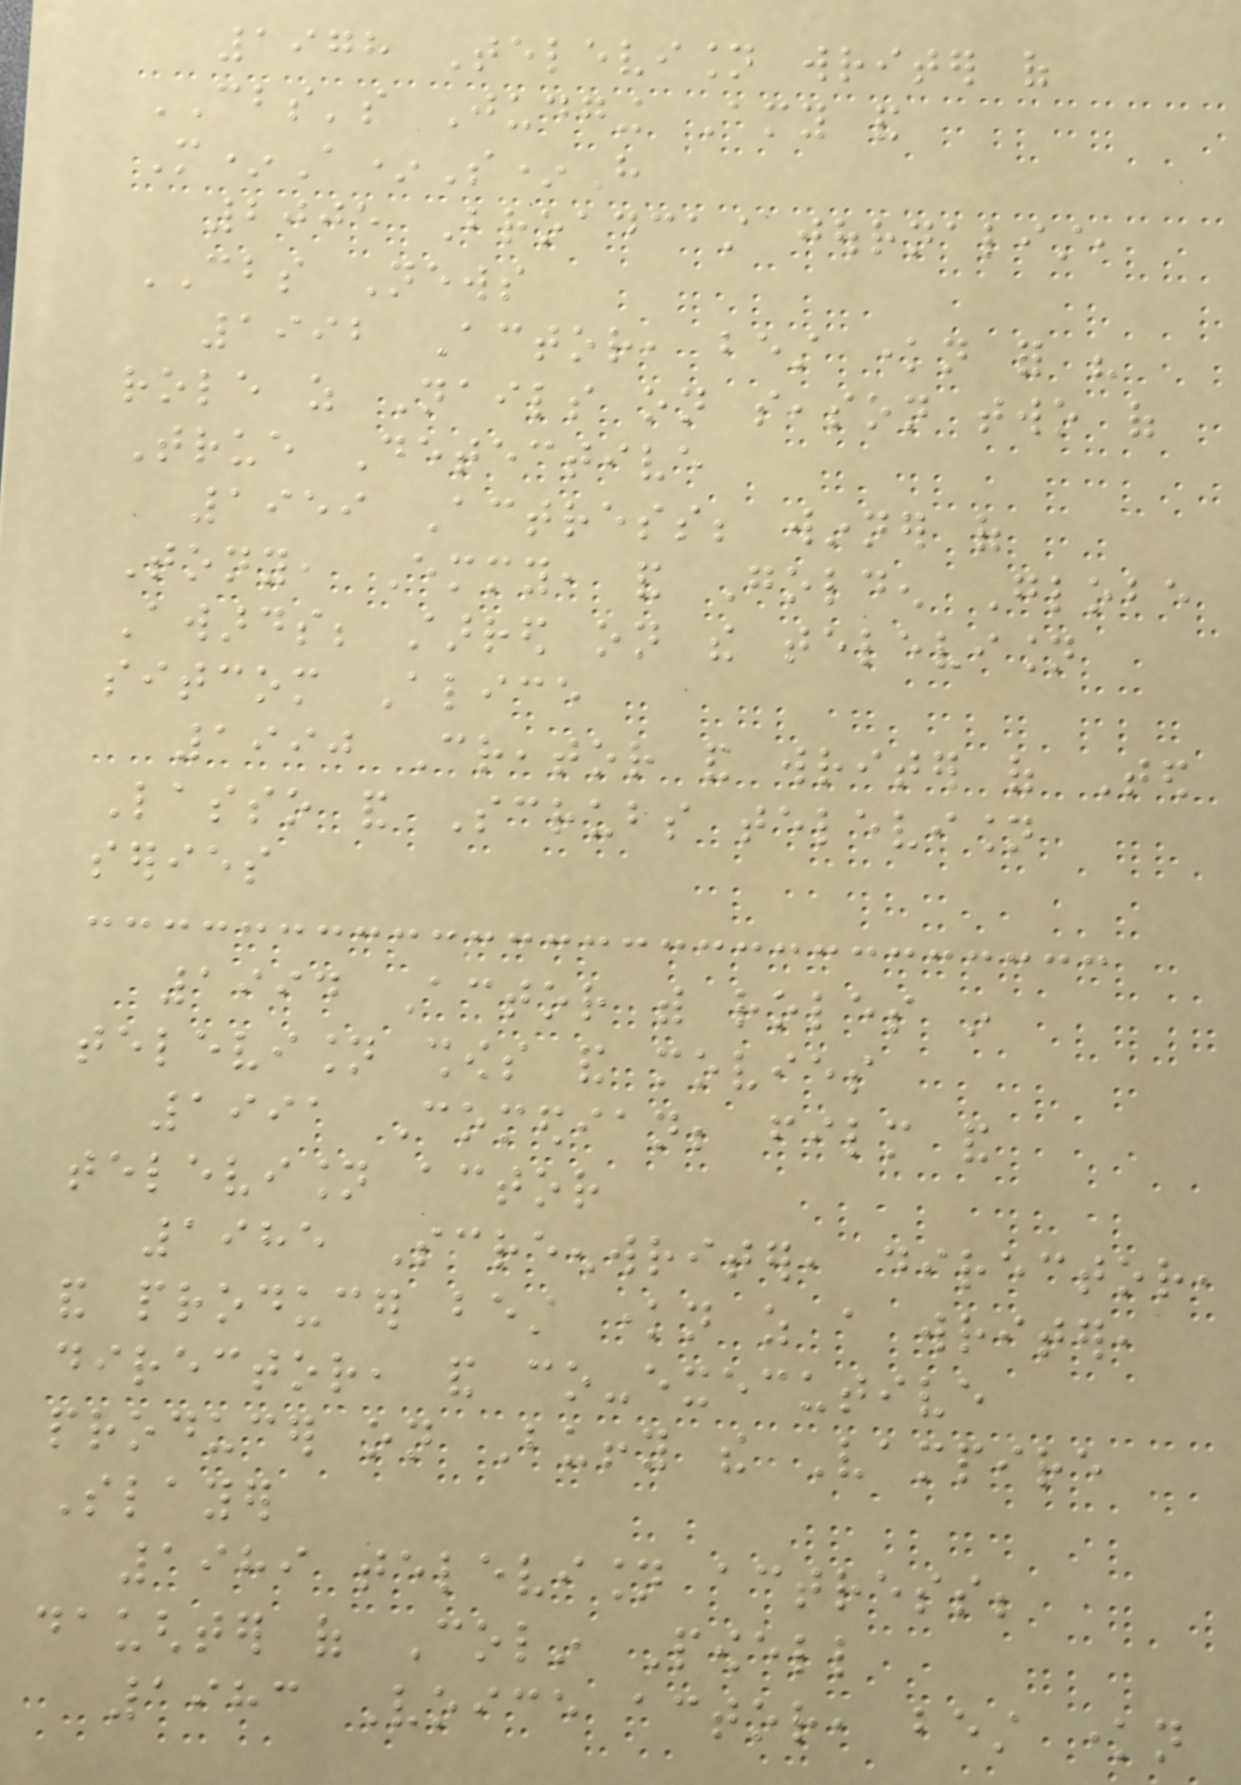1978 Television writer of
CBS's Judging Amy and
M*A*S*H
2005 Broadcast journalist,
CBS News
1992 Actor, best known for his
role as Nails on season two of
True Detective
1959 Actress; winner of
Tony, Emmy, and Golden Globe
Awards; starred on the television
sitcom Alice
1990 Creator and writer of Ted
Lasso and Scrubs television
series
1994 Actor with roles in
television shows and movies
1991 Comedian; film and
television actor
1985 Screenwriter, director,
and producer best known as a writer,
director, and co-executive
producer on Buffy the Vampire
Slayer
1989 television actress;
daughter of Colin Powell
1983 Voice actor, best known
